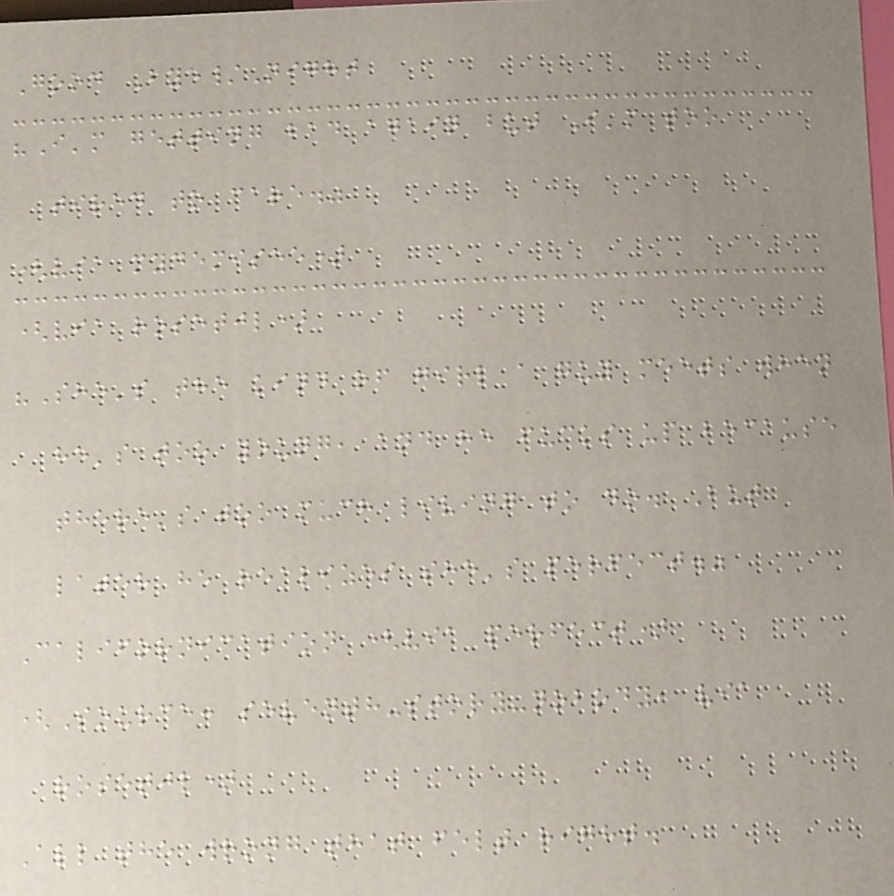Good Bye/Night
"I'm getting bad again but I'm too
tired to care."
(via mydemisee)
(via rosetjl)
"She's the kind of girl a guy meets when
he's too young, and he fucks up because
there's too much living to do. But
later he realizes she's perfect."
Californication (via perfect)
(Source: seventh-story-nobody, via
rosetjl)
All the wrong that felt right.
